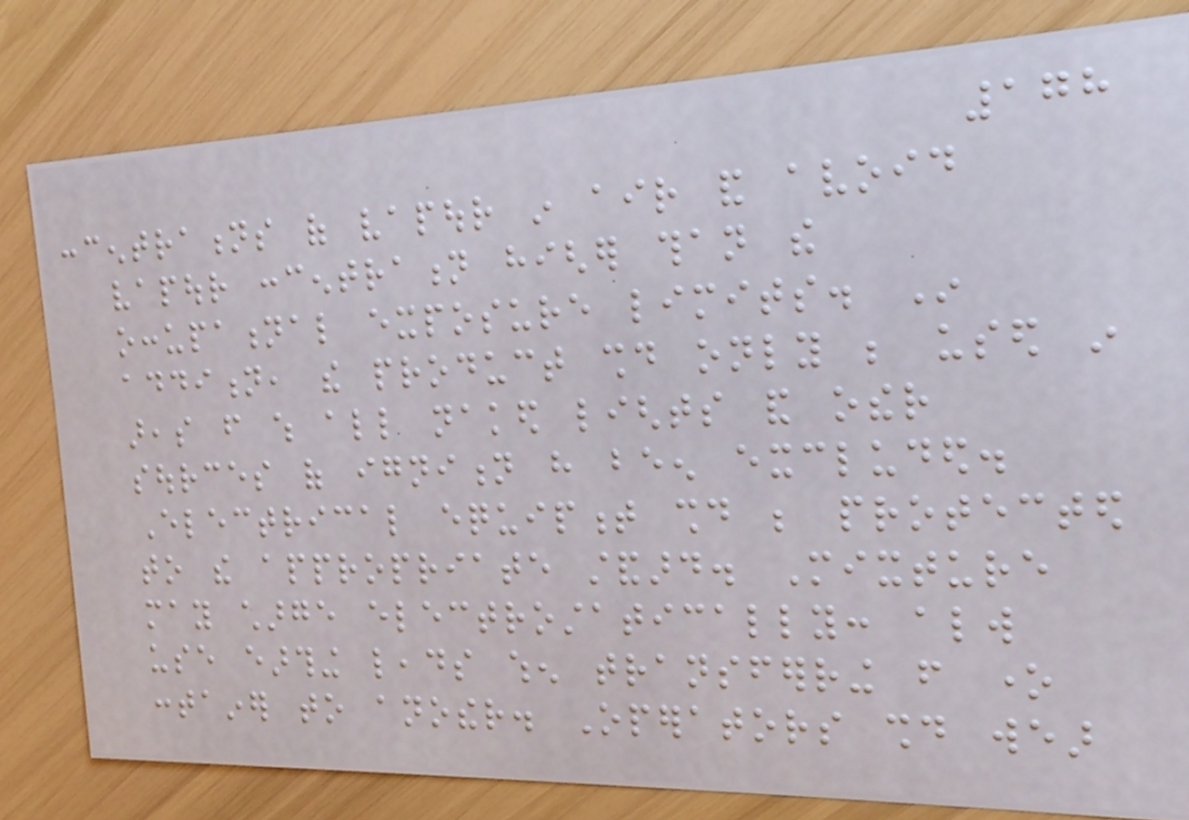178
concentrations of vapour in air and avoid
vapour concentration higher than the
occupational exposure limits. In
addition, the product should only be used in
areas from which all naked lights and other
sources of ignition have been excluded.
Electrical equipment should be protected
to the appropriate standard. Mixture
may charge electrostatically: always
use earthing leads when transferring from one
container to another. Operators should wear
